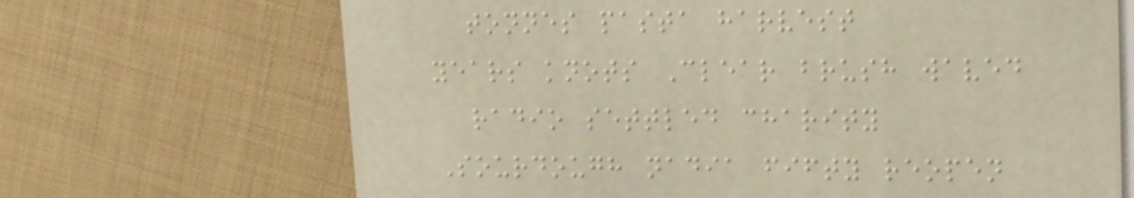tonnes pasta harvest
years knots Clear brush waved
radio settled charity
Sourdough nadia fifty reopen
